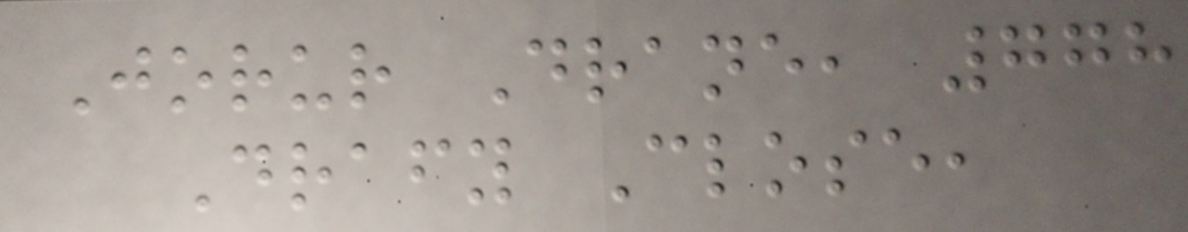Jorur Drane, 778
Drafy Close,
